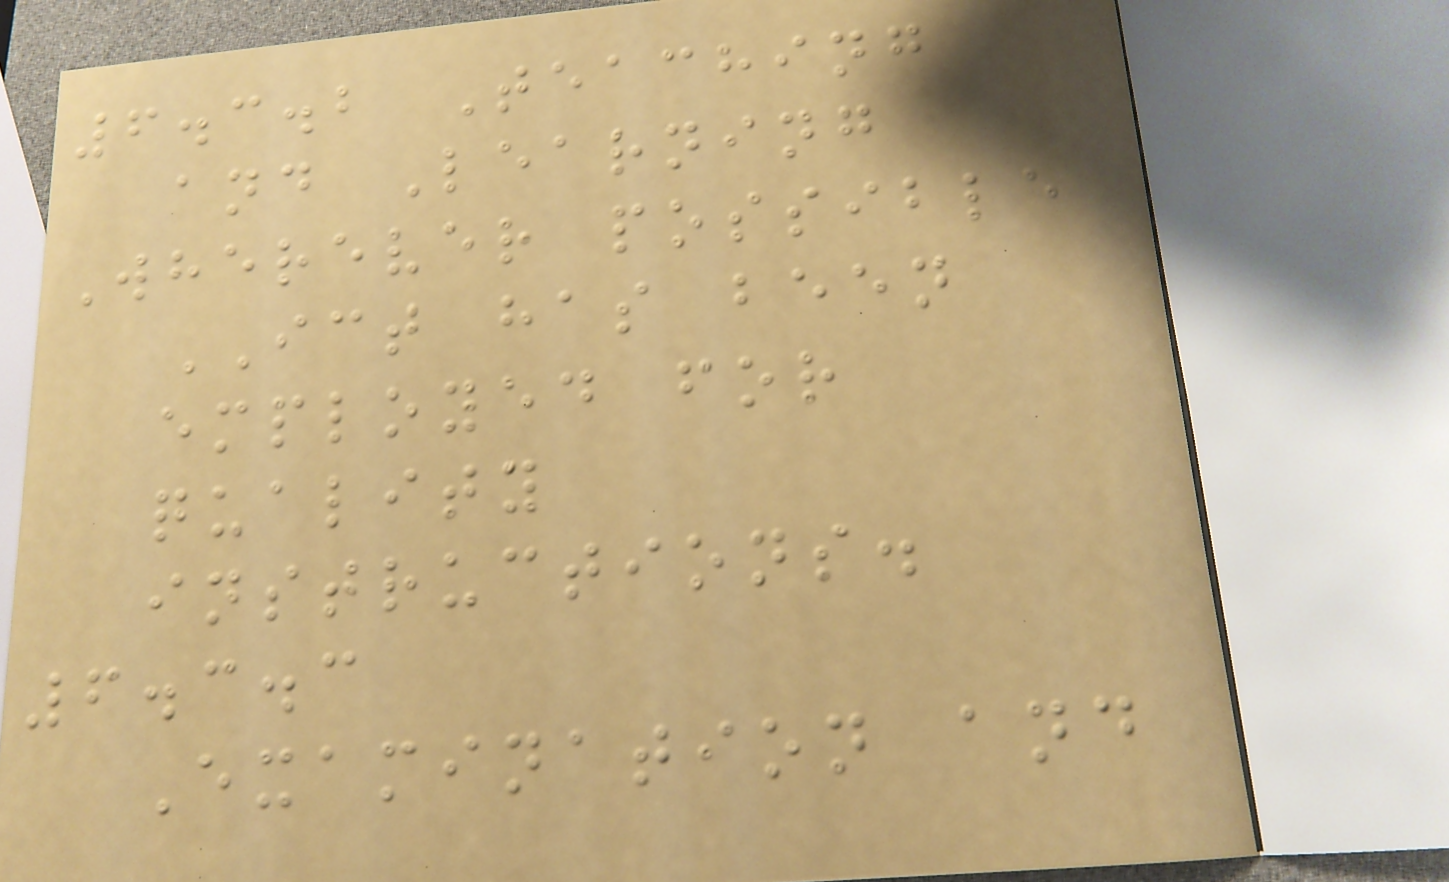6.3.2 Teaching
and Learning
Wherever possible
ICT has been
employed for
quality
instructions.
6.3.3
Examination and
